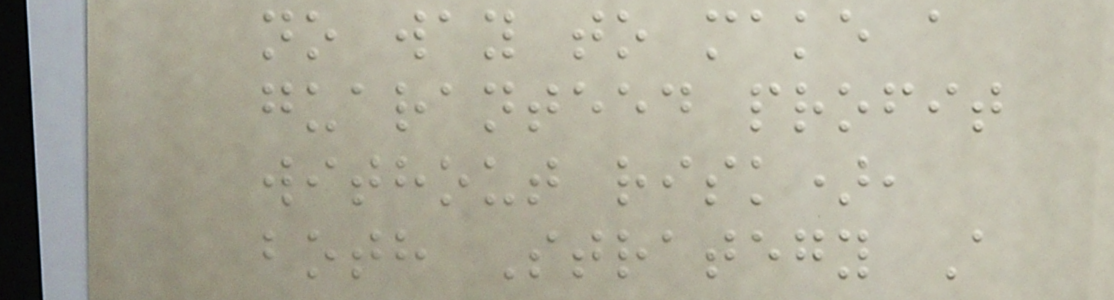no way to make a
guaranteed profit
without risk),
both Strategy A
